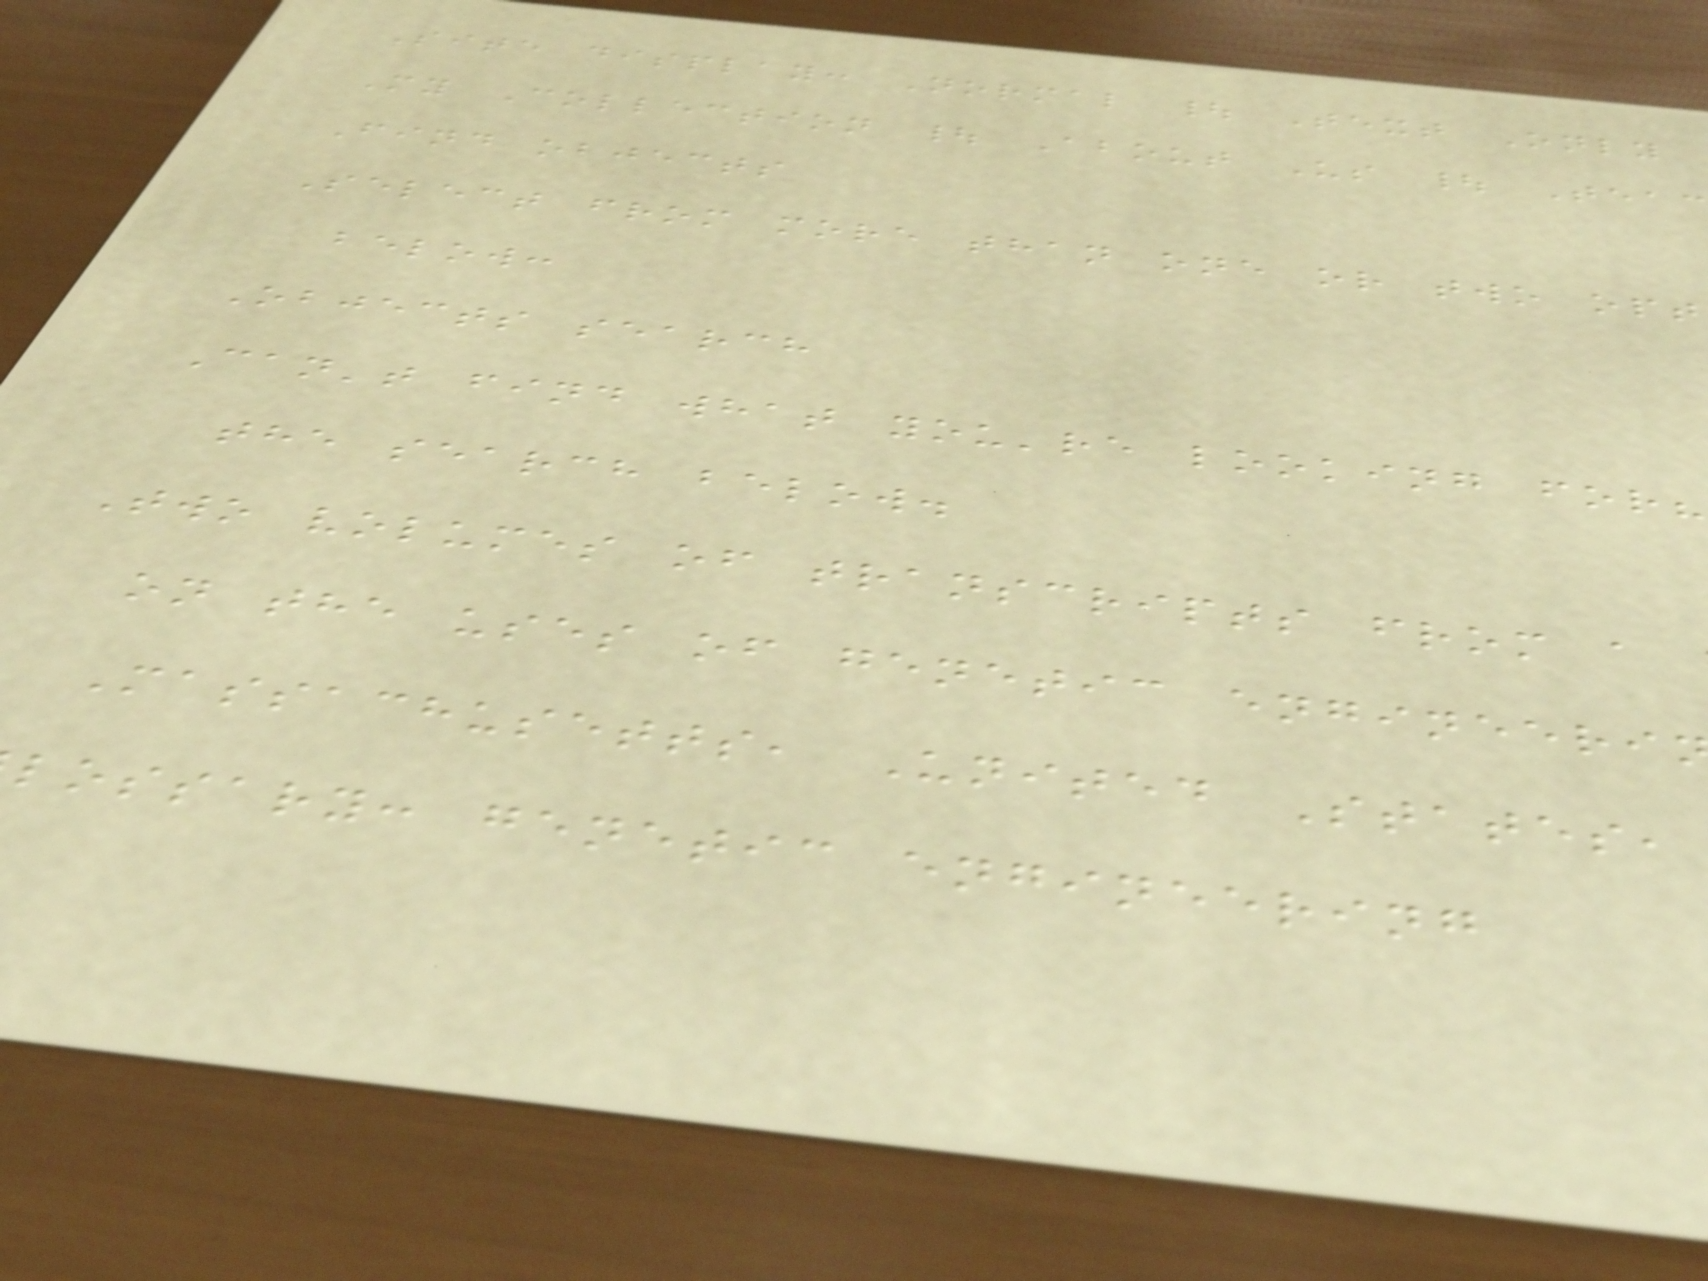Site display: Normal | Text Only
My Collection | About Us | Tea
Find objects
Select from more than one or two opt
below:
Objects search
Can't find what you're looking for?
the search below.
Two volumes of transcripts from a
on the uses of genetic engineeri
Massachusetts, United States,
lossary: genetic engineering
